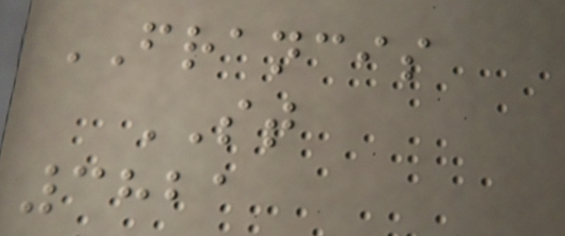FRANCIS
ST
3821
